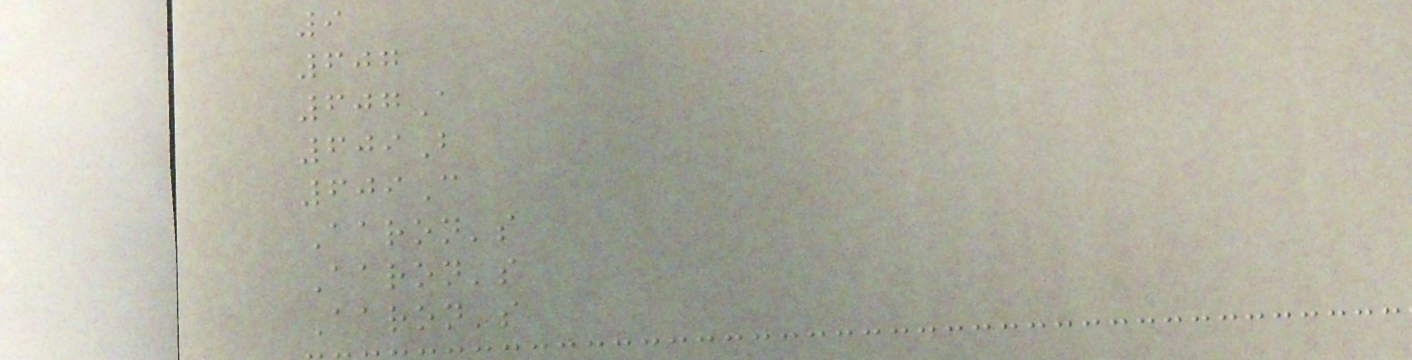9
607
607A
609B
609C
Aaron's
Aaron's
Aaron's
